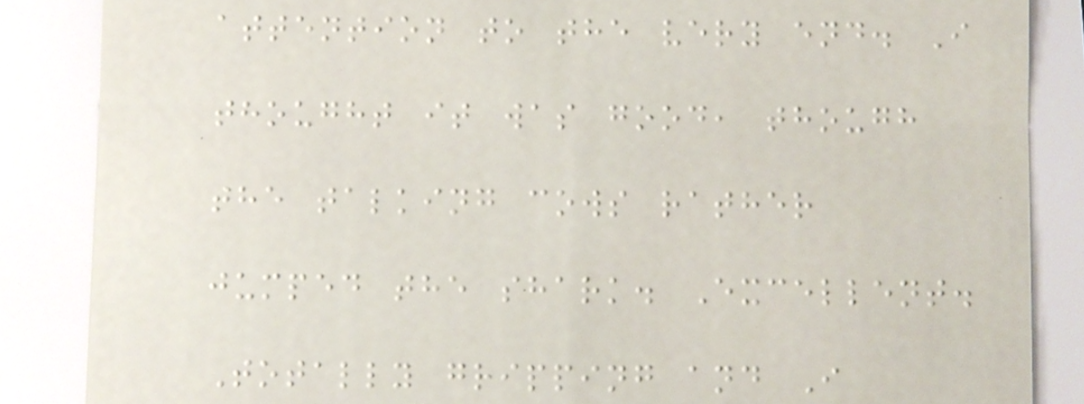attention to the very end. I
thought it was good, though
the talking cows rather
jumped the shark. Excellent.
Totally gripping and I
